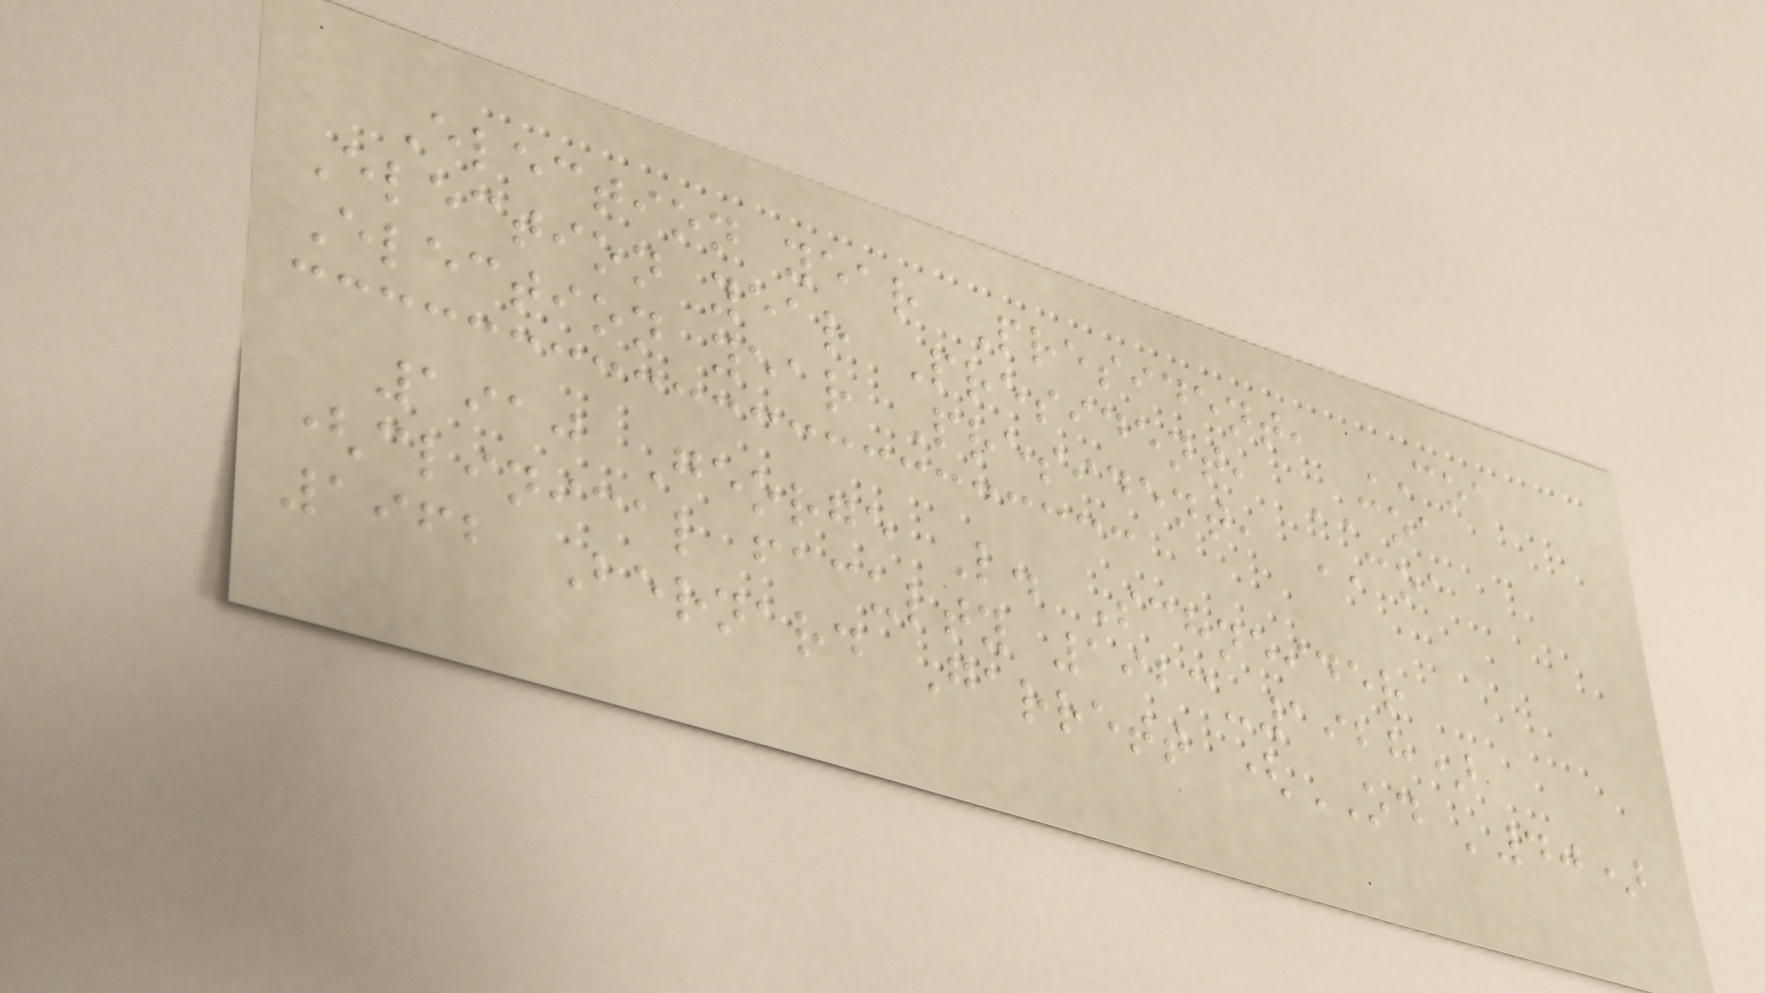Election year President, COA
Election year President, COA
Election year President, COA
1910 George L. Schneider
(clinical faculty 1923-1928)
1962 Bernard Garrett (OD '40)
